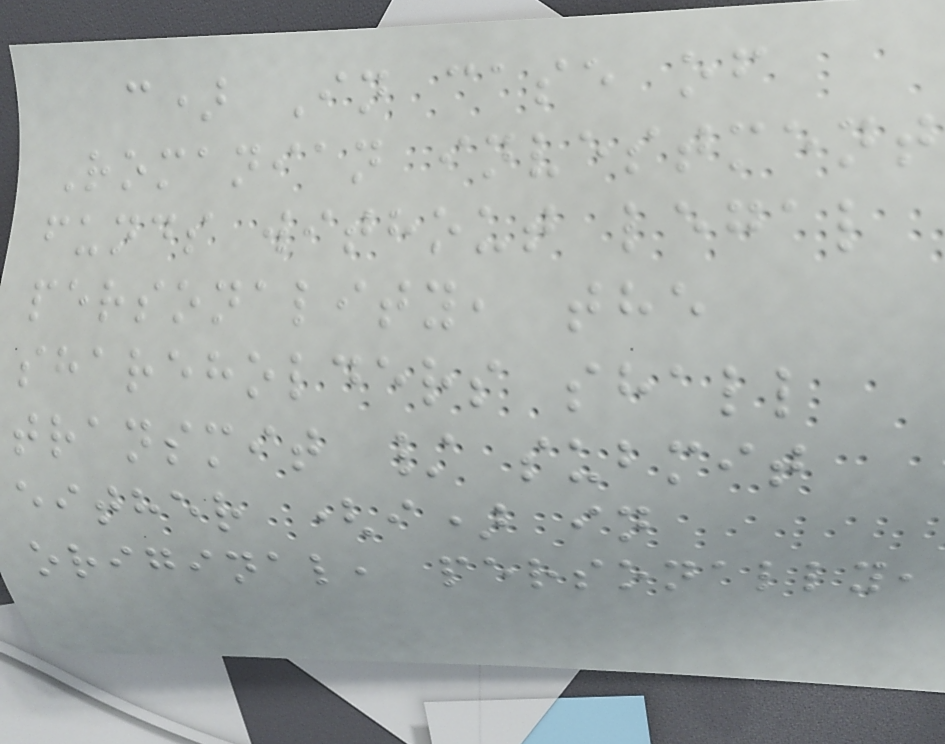c) In case of
Romanian investment
funds without legal
personality, the
shareholders shall
transmit / submit
either (i) in
original, personally,
